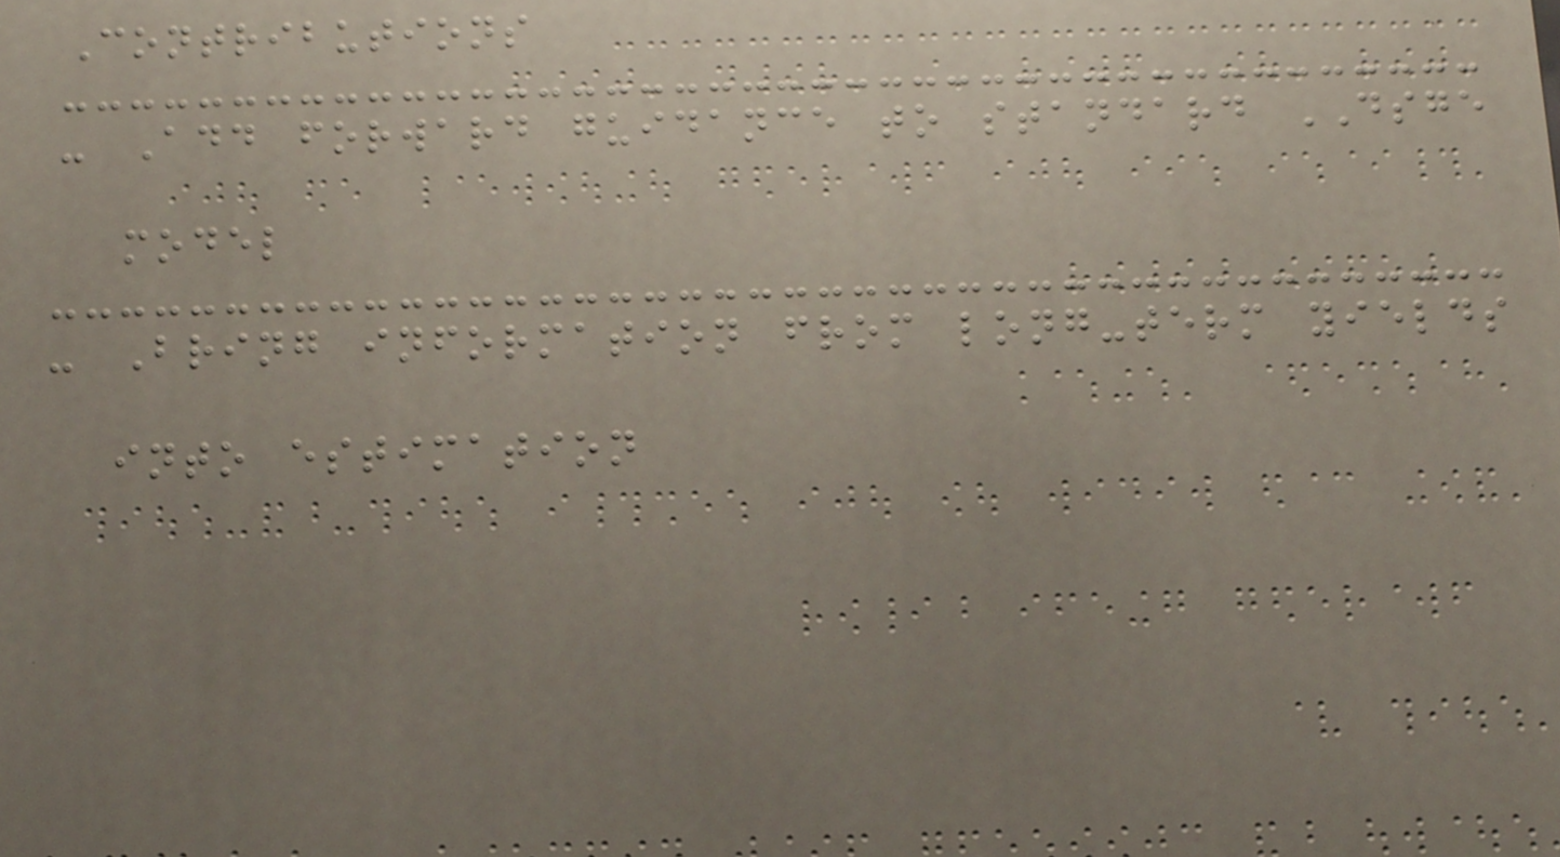Contributions
- Add forward guidance to standard DSGE
model
- Bring information from long-term yields
into estimation
